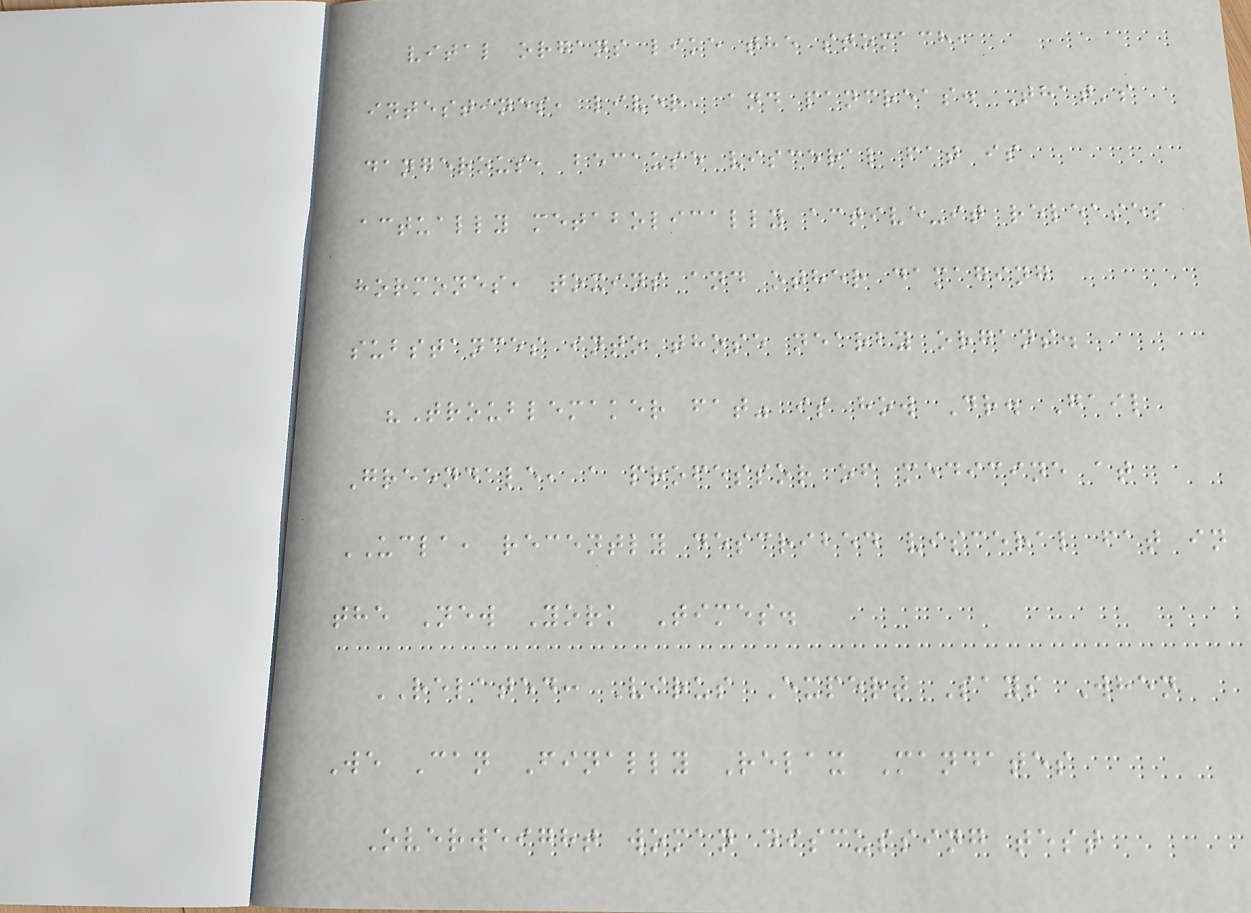vital organs like the stomach,
intestines, liver, and pancreas. That's
dangerous, because visceral fat is
actually metabolically active-it releases
hormones, toxins and other damaging
substances into those nearby organs.
"Troublemaker fat" is how Dr. Gail
Greendale, a professor of medicine at
UCLA, recently described visceral fat in
the New York Times.
RELATED: Virus Expert Says When
We Can Finally Relax Mandates
Overweight woman discussing test
